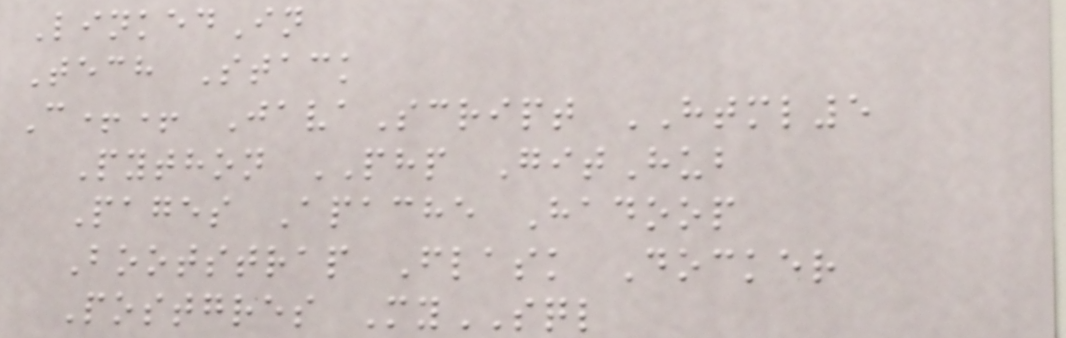LinkedIn
Tech Stack
C++ JavaScript HTML5
Python PHP GitHub
Pages Apache Hadoop
Bootstrap Flask Docker
Postgres MySQL
